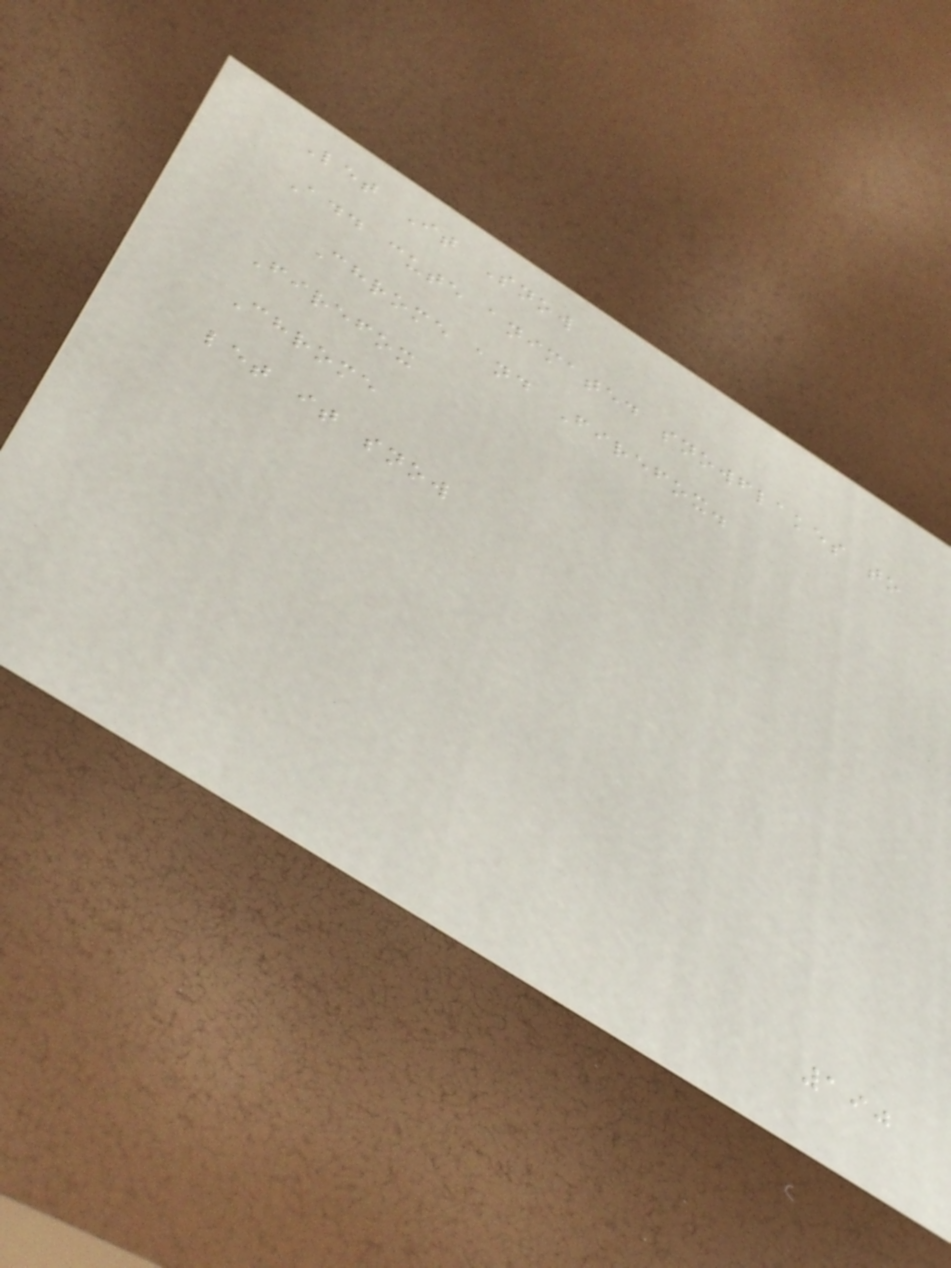Let It Snow
Add cute animated snowflakes to
Chrome and Firefox.
Firefox
Chrome
let it snow
190
